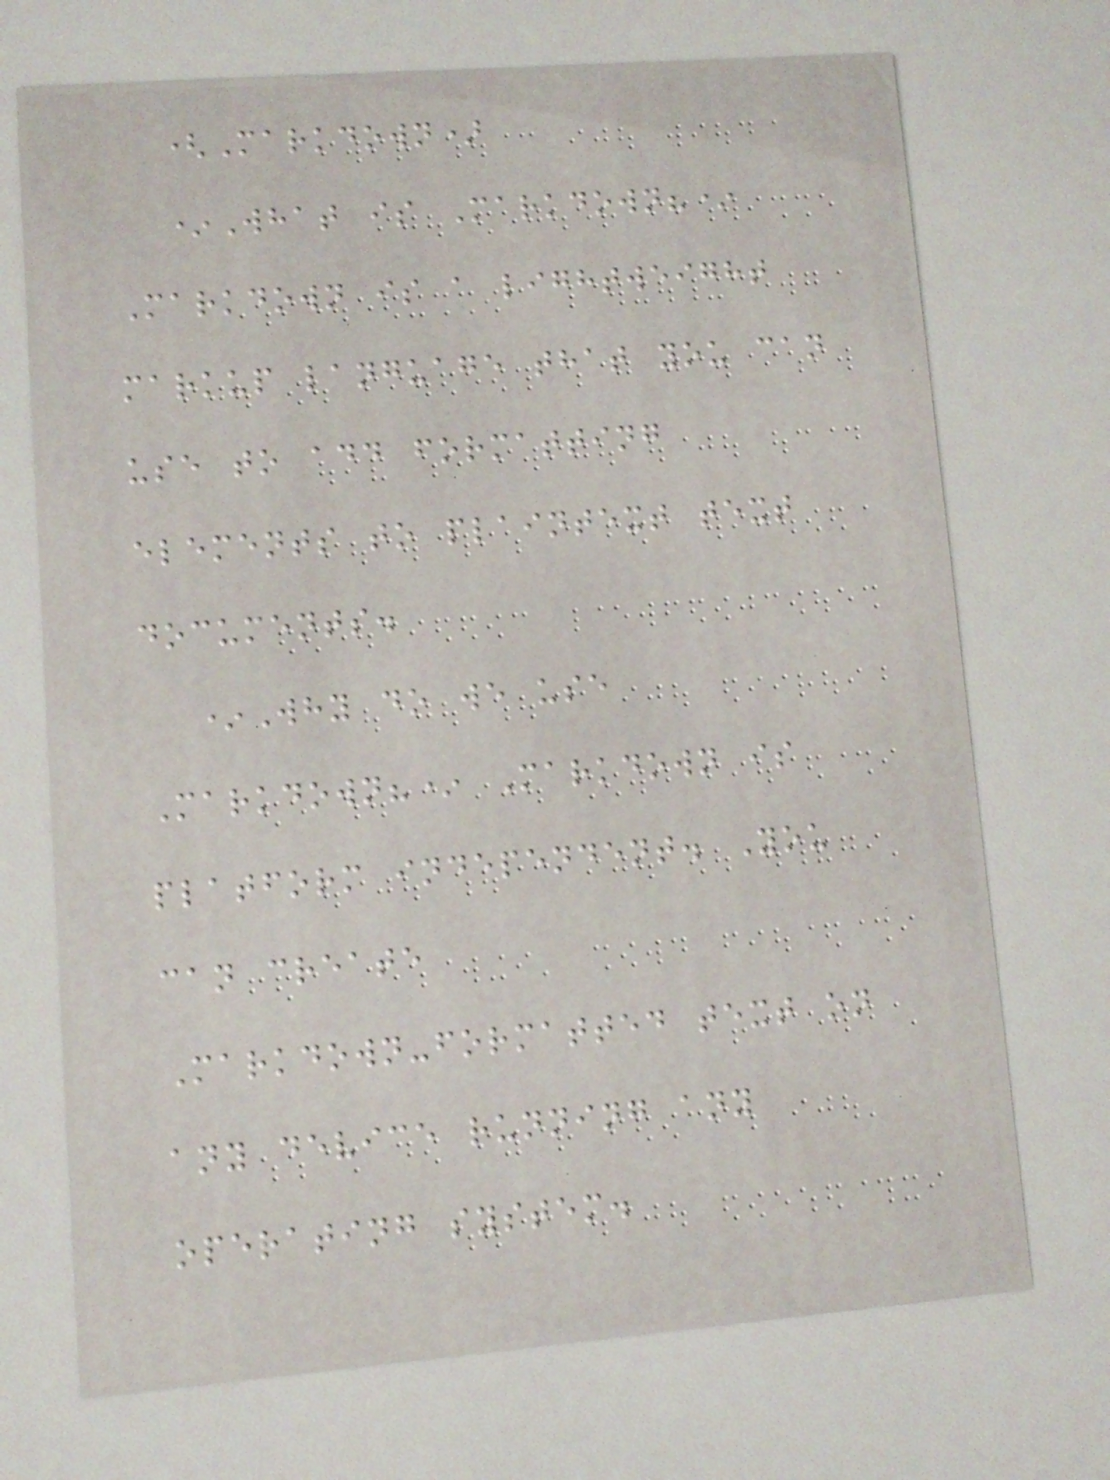(Markdown)
*What is Markdown?*
Markdown is a lightweight
markup language that you can
use to add formatting
elements to plaintext text
documents.
*Why do we use
Markdown?* Markdown is
platform independent. You
can create
Markdown-formatted text on
any device running any
operating system.
